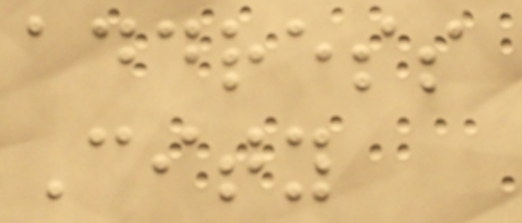address
City
